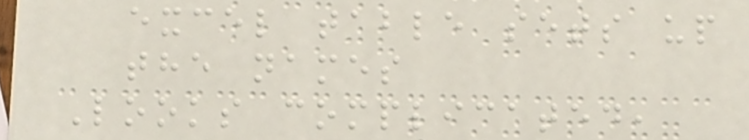excel table sets up
the names
Looks complicated,
